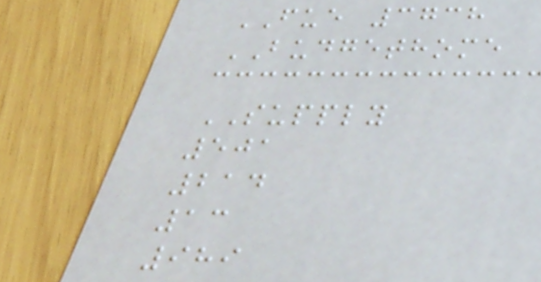FUE 3738
BUDGETHOME
SUPPLY
501
214
13
989
